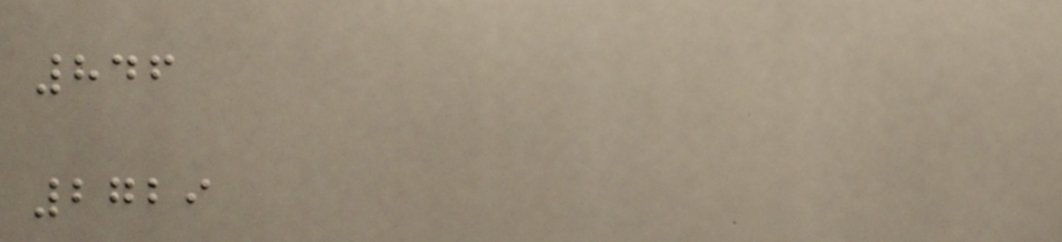846
2729
